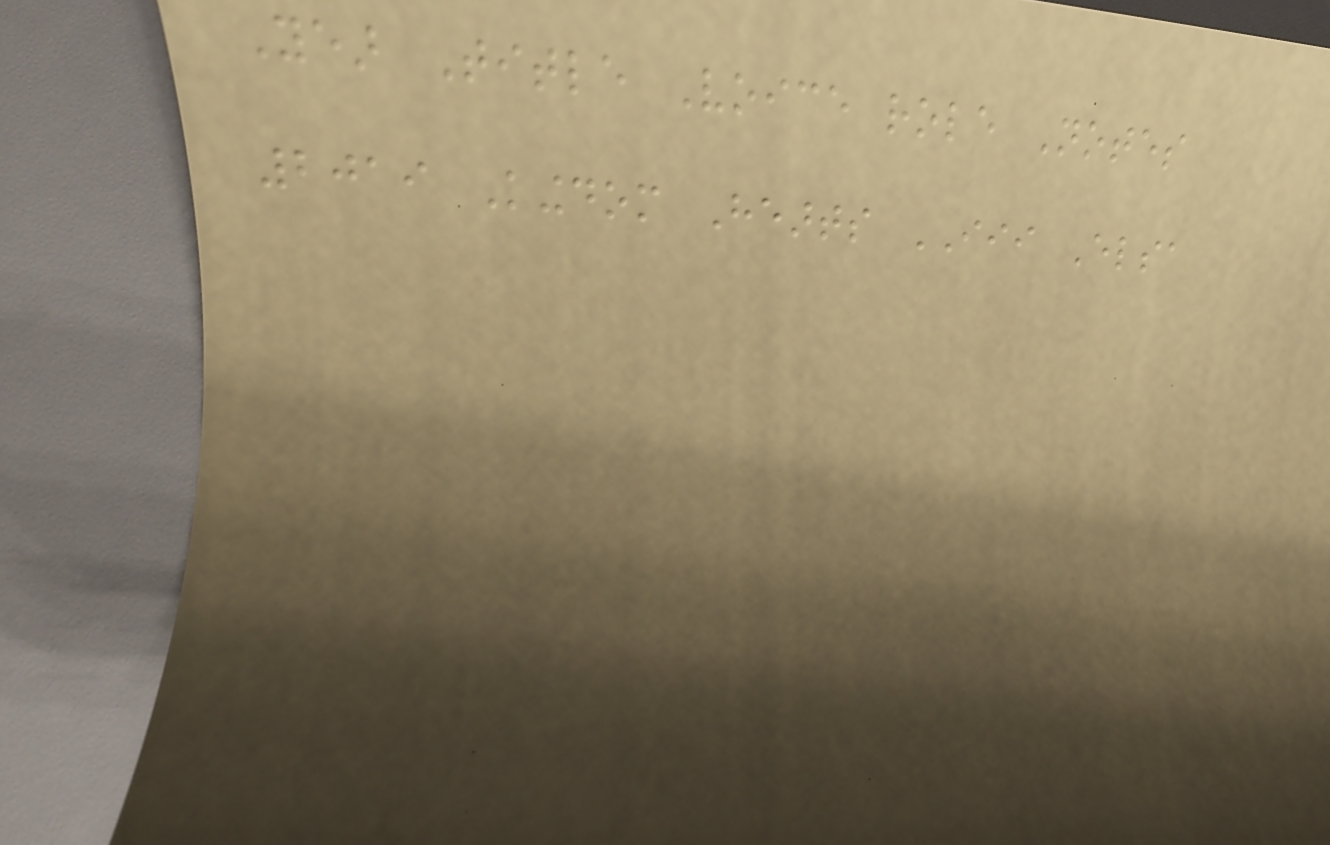Year Title Voice role Notes
2019 Kingdom Hearts III Elsa
